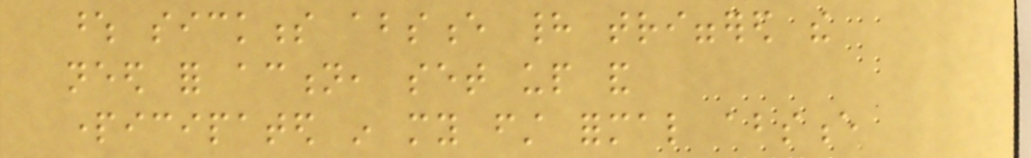whose sickness absence had triggered the
need for action, set up and
participated in my first formal absence
